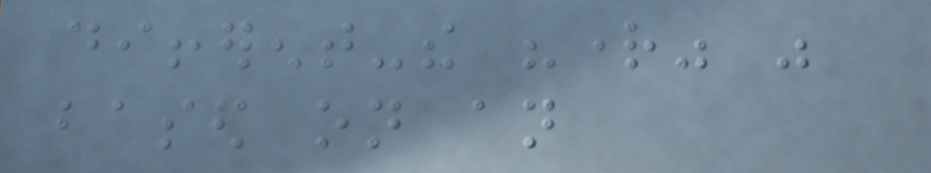different-the "right" was
based on an
